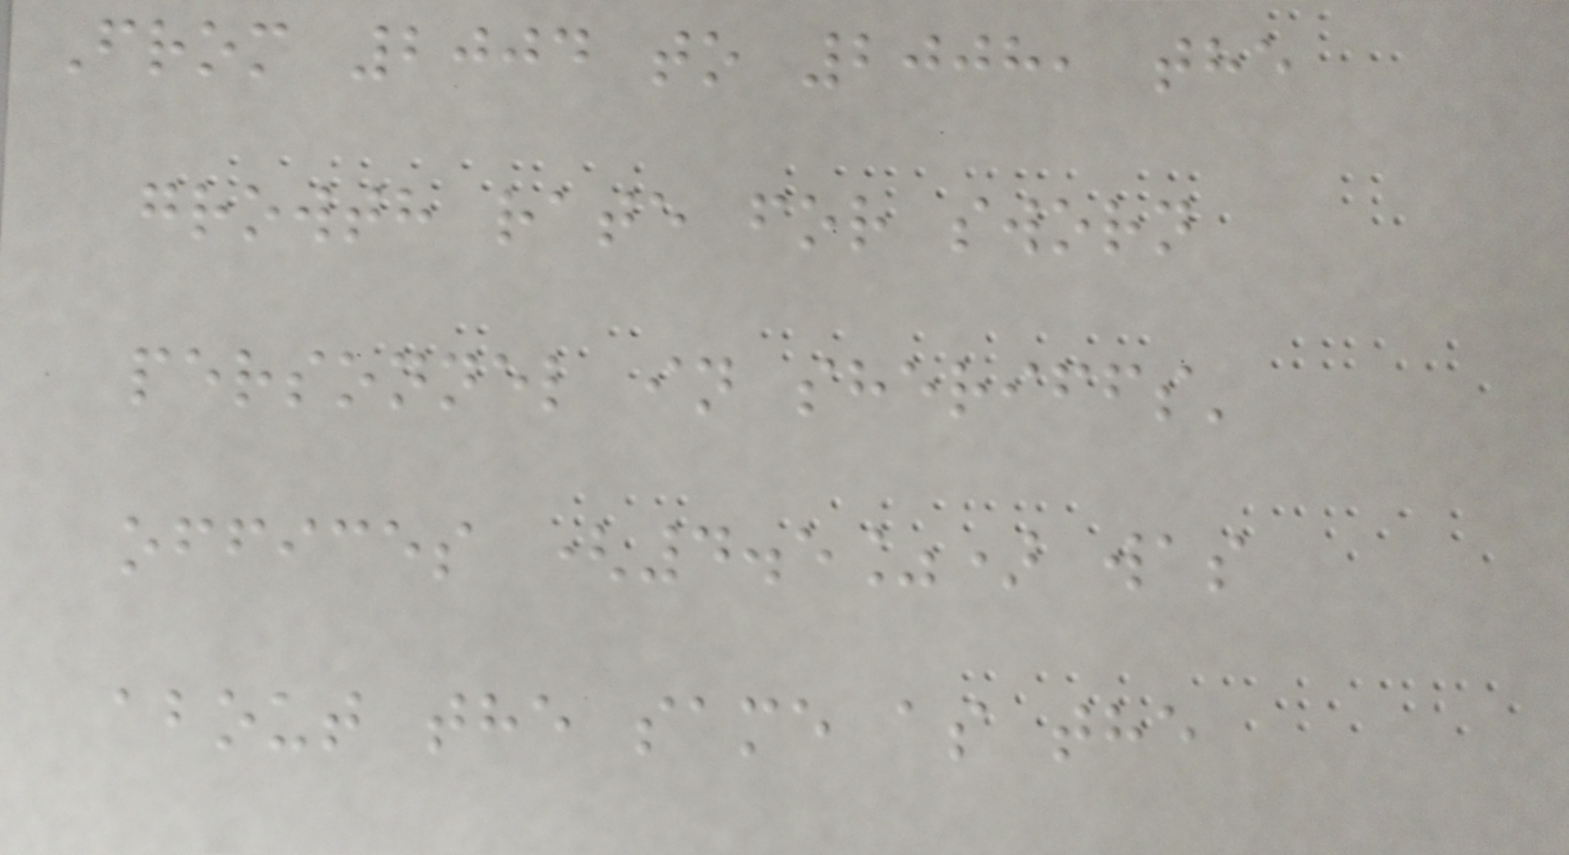From 2004 to 2008, the
growth rate for sworn
personnel in sheriffs'
offices (4.5%) was
about the same as the
